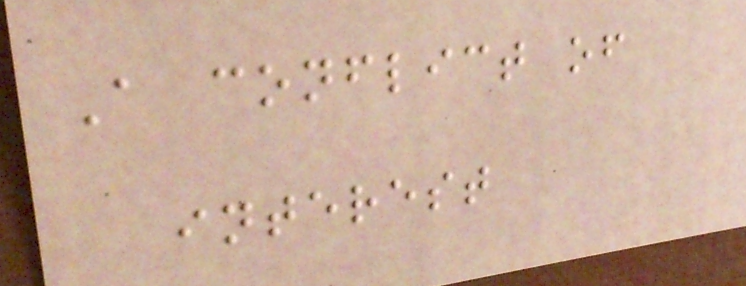A conflict of
interest
